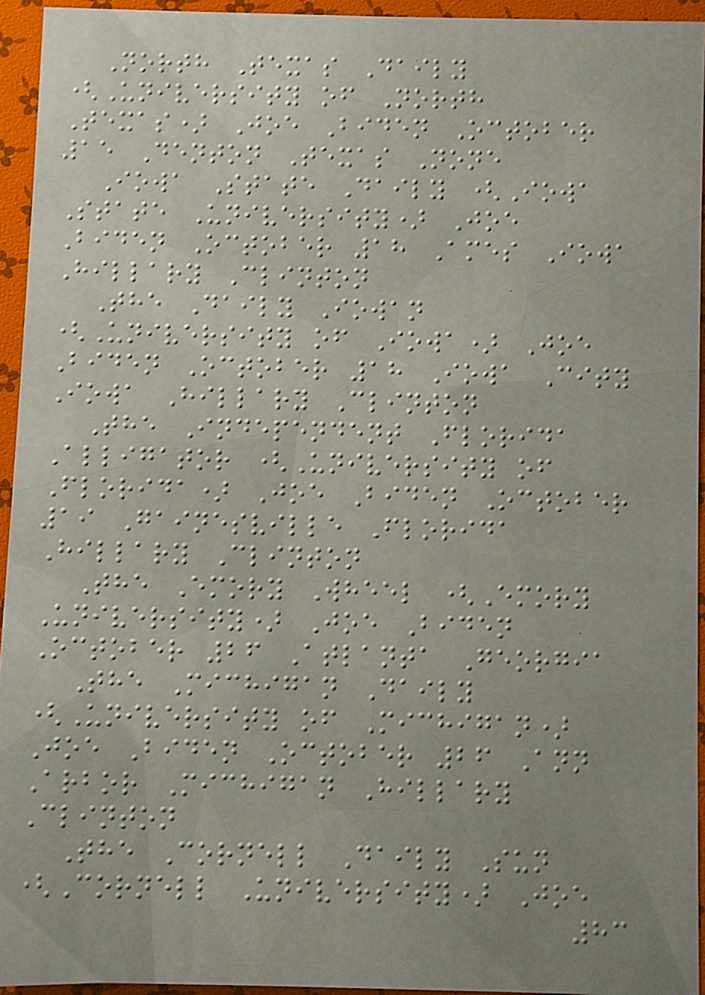North Texas Daily
(University of North
Texas) Joe Biden October
15 Denton Texas None
Iowa State Daily (Iowa
State University) Joe
Biden October 18 Ames Iowa
Hillary Clinton
The Daily Iowan
(University of Iowa) Joe
Biden October 18 Iowa City
Iowa Hillary Clinton
The Independent Florida
Alligator (University of
Florida) Joe Biden October
19 Gainesville Florida
Hillary Clinton
The Emory Wheel (Emory
University) Joe Biden
October 26 Atlanta Georgia
The Michigan Daily
(University of Michigan)
Joe Biden October 26 Ann
Arbor Michigan Hillary
Clinton
The Cornell Daily Sun
(Cornell University) Joe
83
